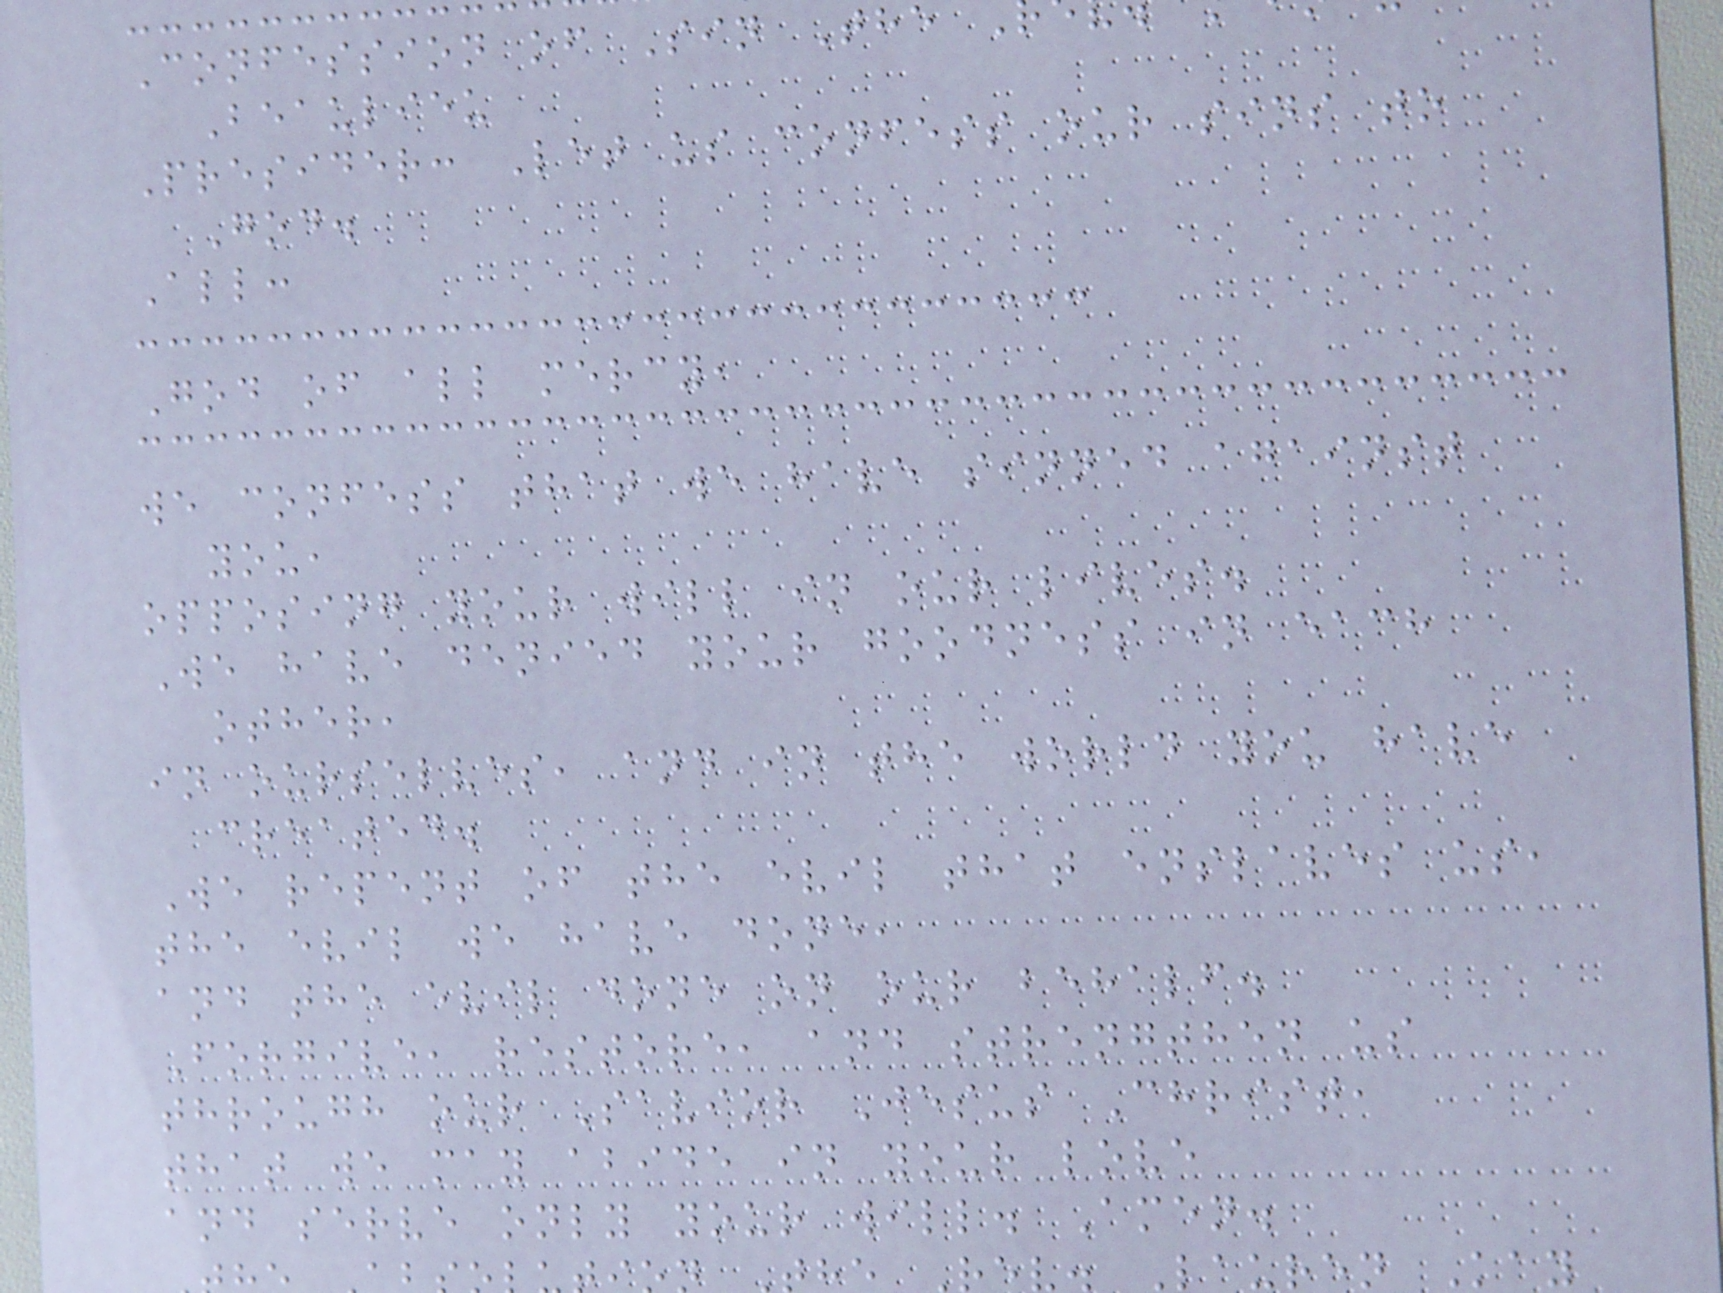Confession of Sin The
Beaulieu
Presider: Let us confess our sins to
God.
All:
God of all mercy,
we confess that we have sinned against
you,
opposing your will in our lives.
We have denied your goodness in each
other,
in ourselves, and in the world you have
created.
We repent of the evil that enslaves us,
the evil we have done,
and the evil done on our behalf.
Forgive, restore, and strengthen us
through our Savior Jesus Christ,
that we may abide in your love
and serve only your will. Amen.
Lauren Kay
